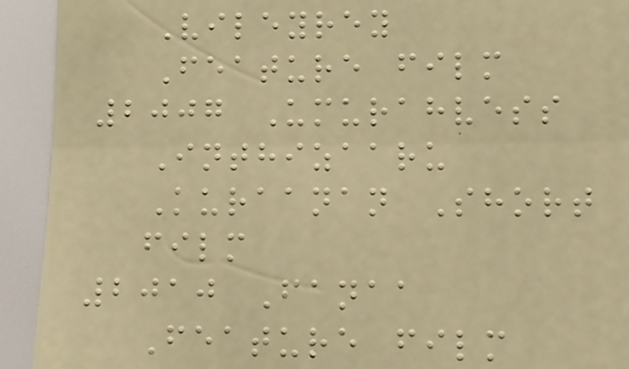Vileyrey
Feature film
2007 Umurahvess
Inthizaaru
Kuraanan Short
film
2010 Fanaa
Feature film
